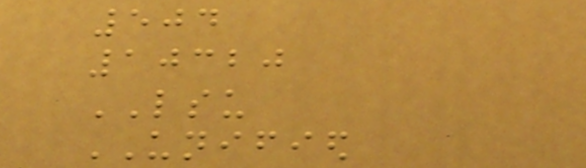504
10320
LSU
UNIFIED
